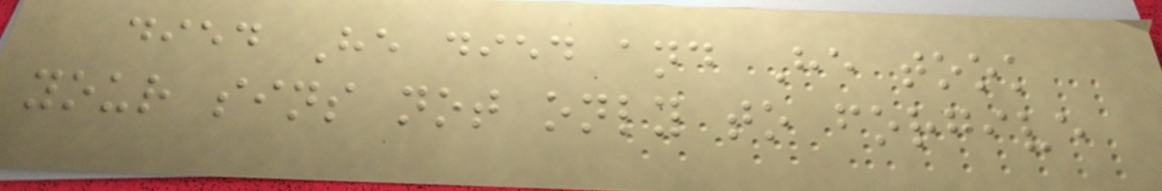died He died and He took
your sins not only to forgive
